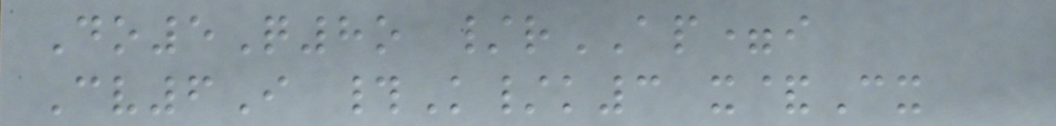Do5Q8o /rAP=i
Cv6I #K/k3 x&Cx
